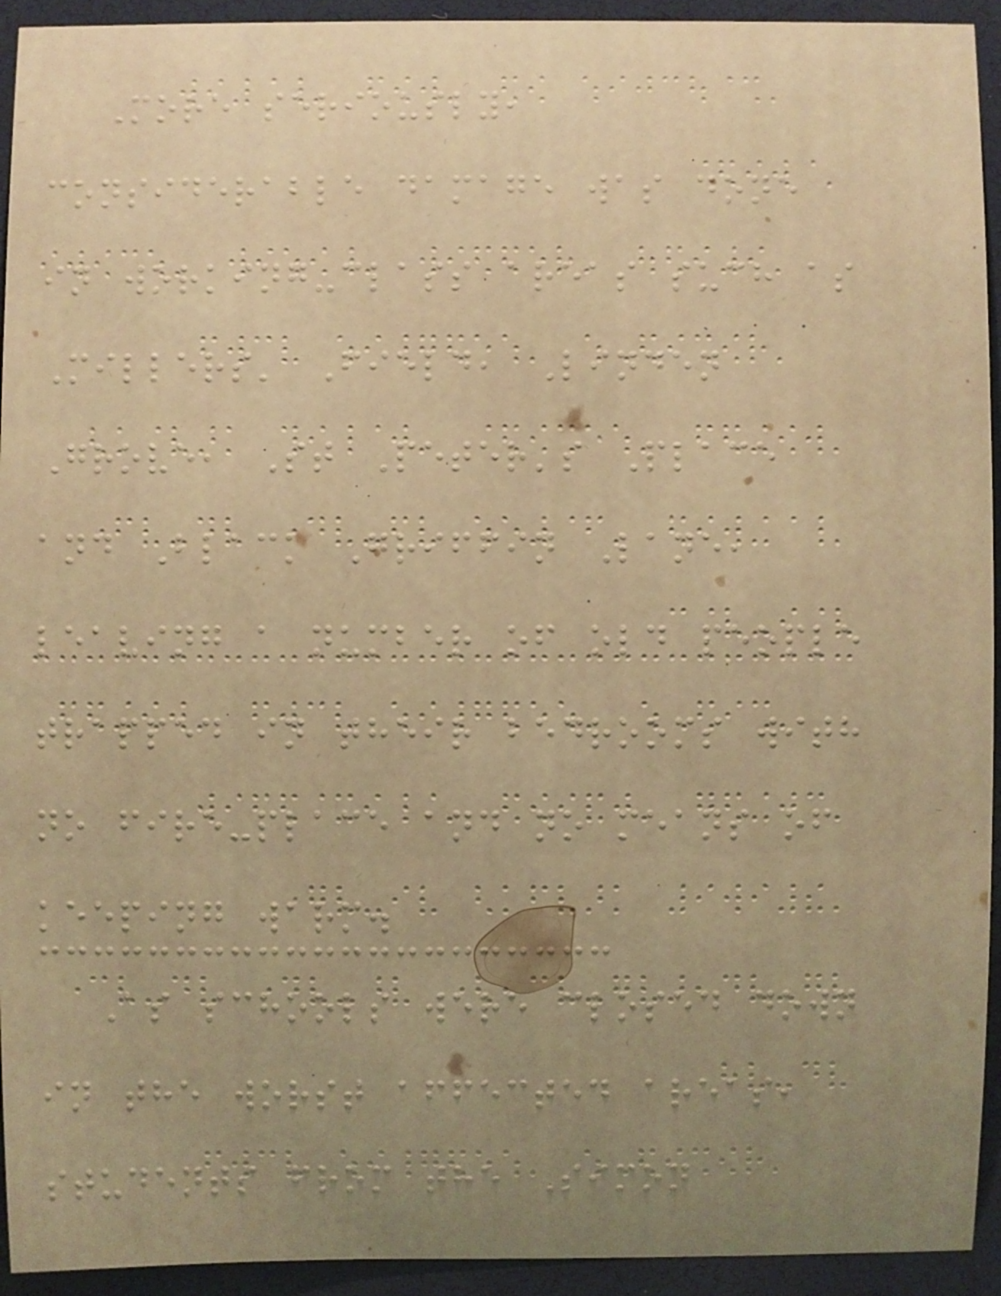More seriously,
considerable damage was done
in working-class areas such as
Millers' Field, Linden
Grove, St Peter's Place
and Black Griffin Lane,
leaving a number of old people
trapped in their bedrooms with
no fire-place and no means of
keeping warm.
As schools were closed down
in the worst affected areas,
students from the Simon
